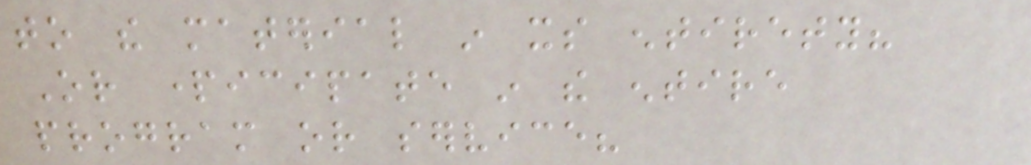to the material in its entirety?
Or participate in the entire
program or service?
